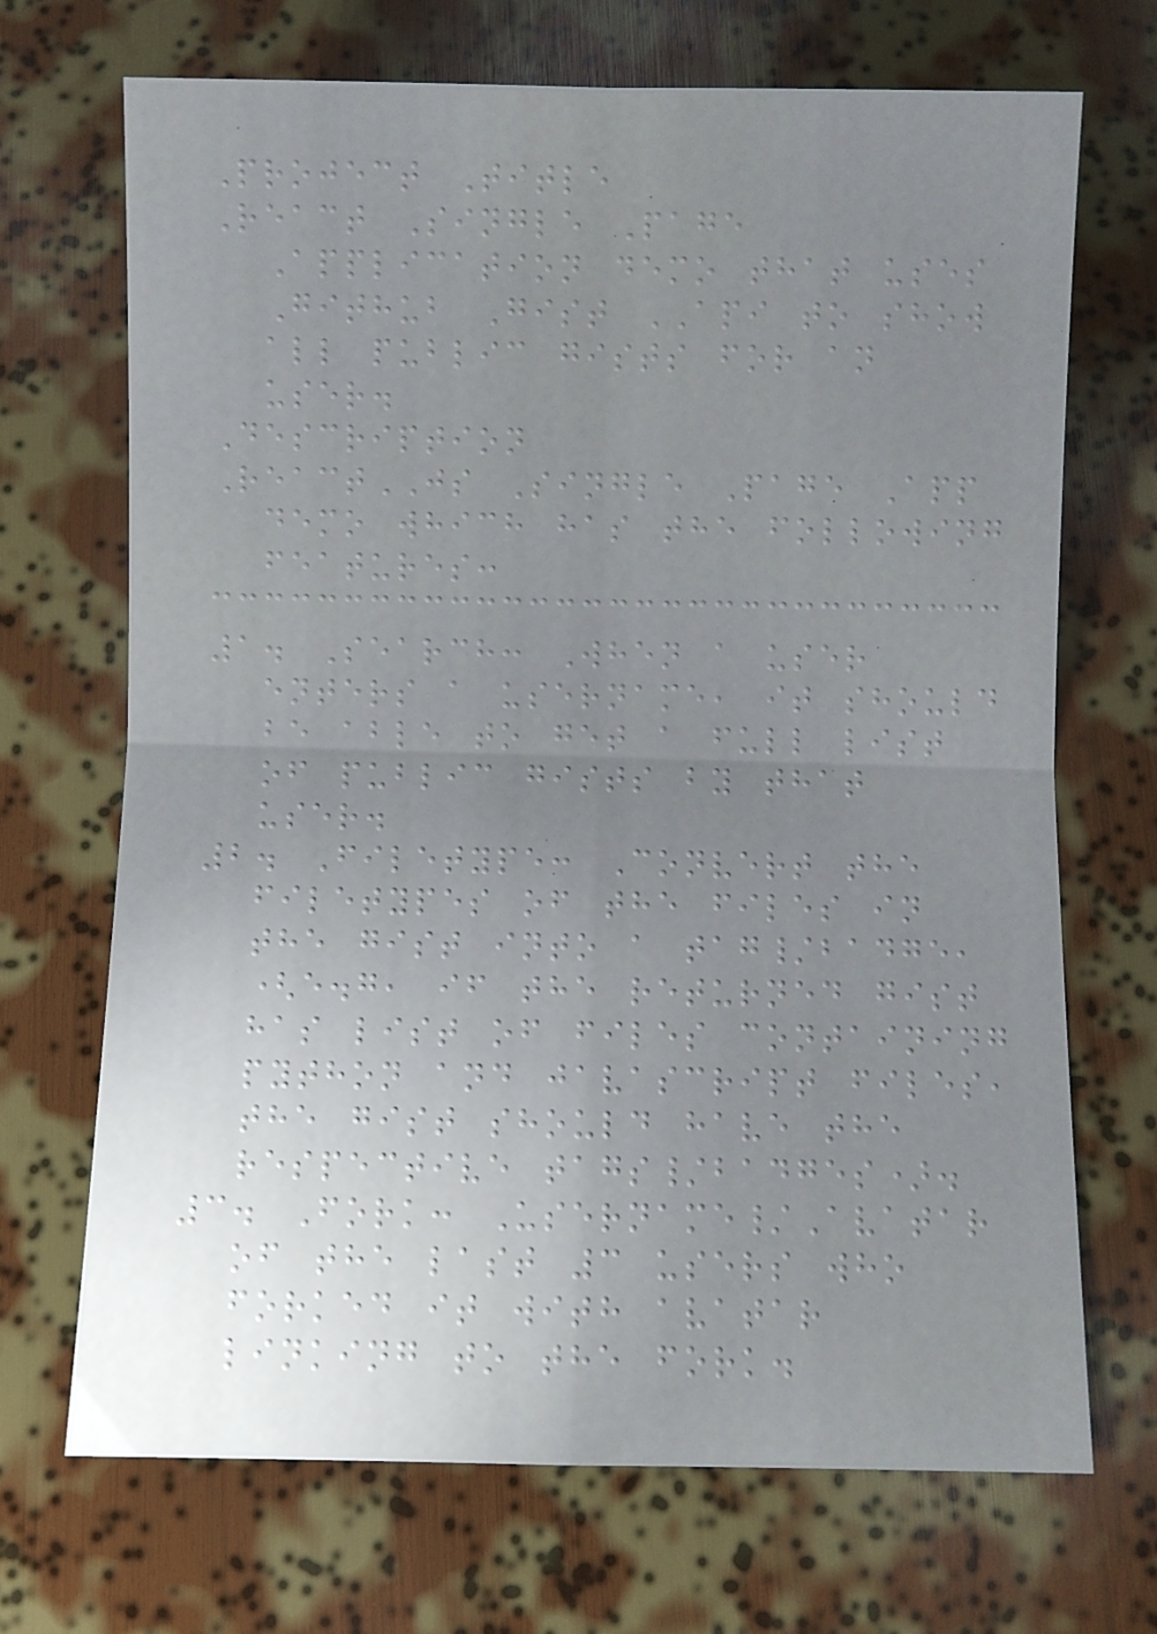Project Title
React Single Page
Application demo that uses
Github Gist API to show
all public gists for an
user.
Description
ReactJS Single Page App
demo which has the following
features:
1. Search: When a user
enters a username, it should
be able to get a full list
of public gists by that
user.
2. Filetype: Convert the
filetypes of the files in
the gist into a tag/badge,
(e.g, if the returned gist
has list of files containing
python and javascript files,
the gist should have the
respective tags/badges).
3. Fork: Username/Avatar
of the last 3 users who
forked it with avatar
linking to the fork.
